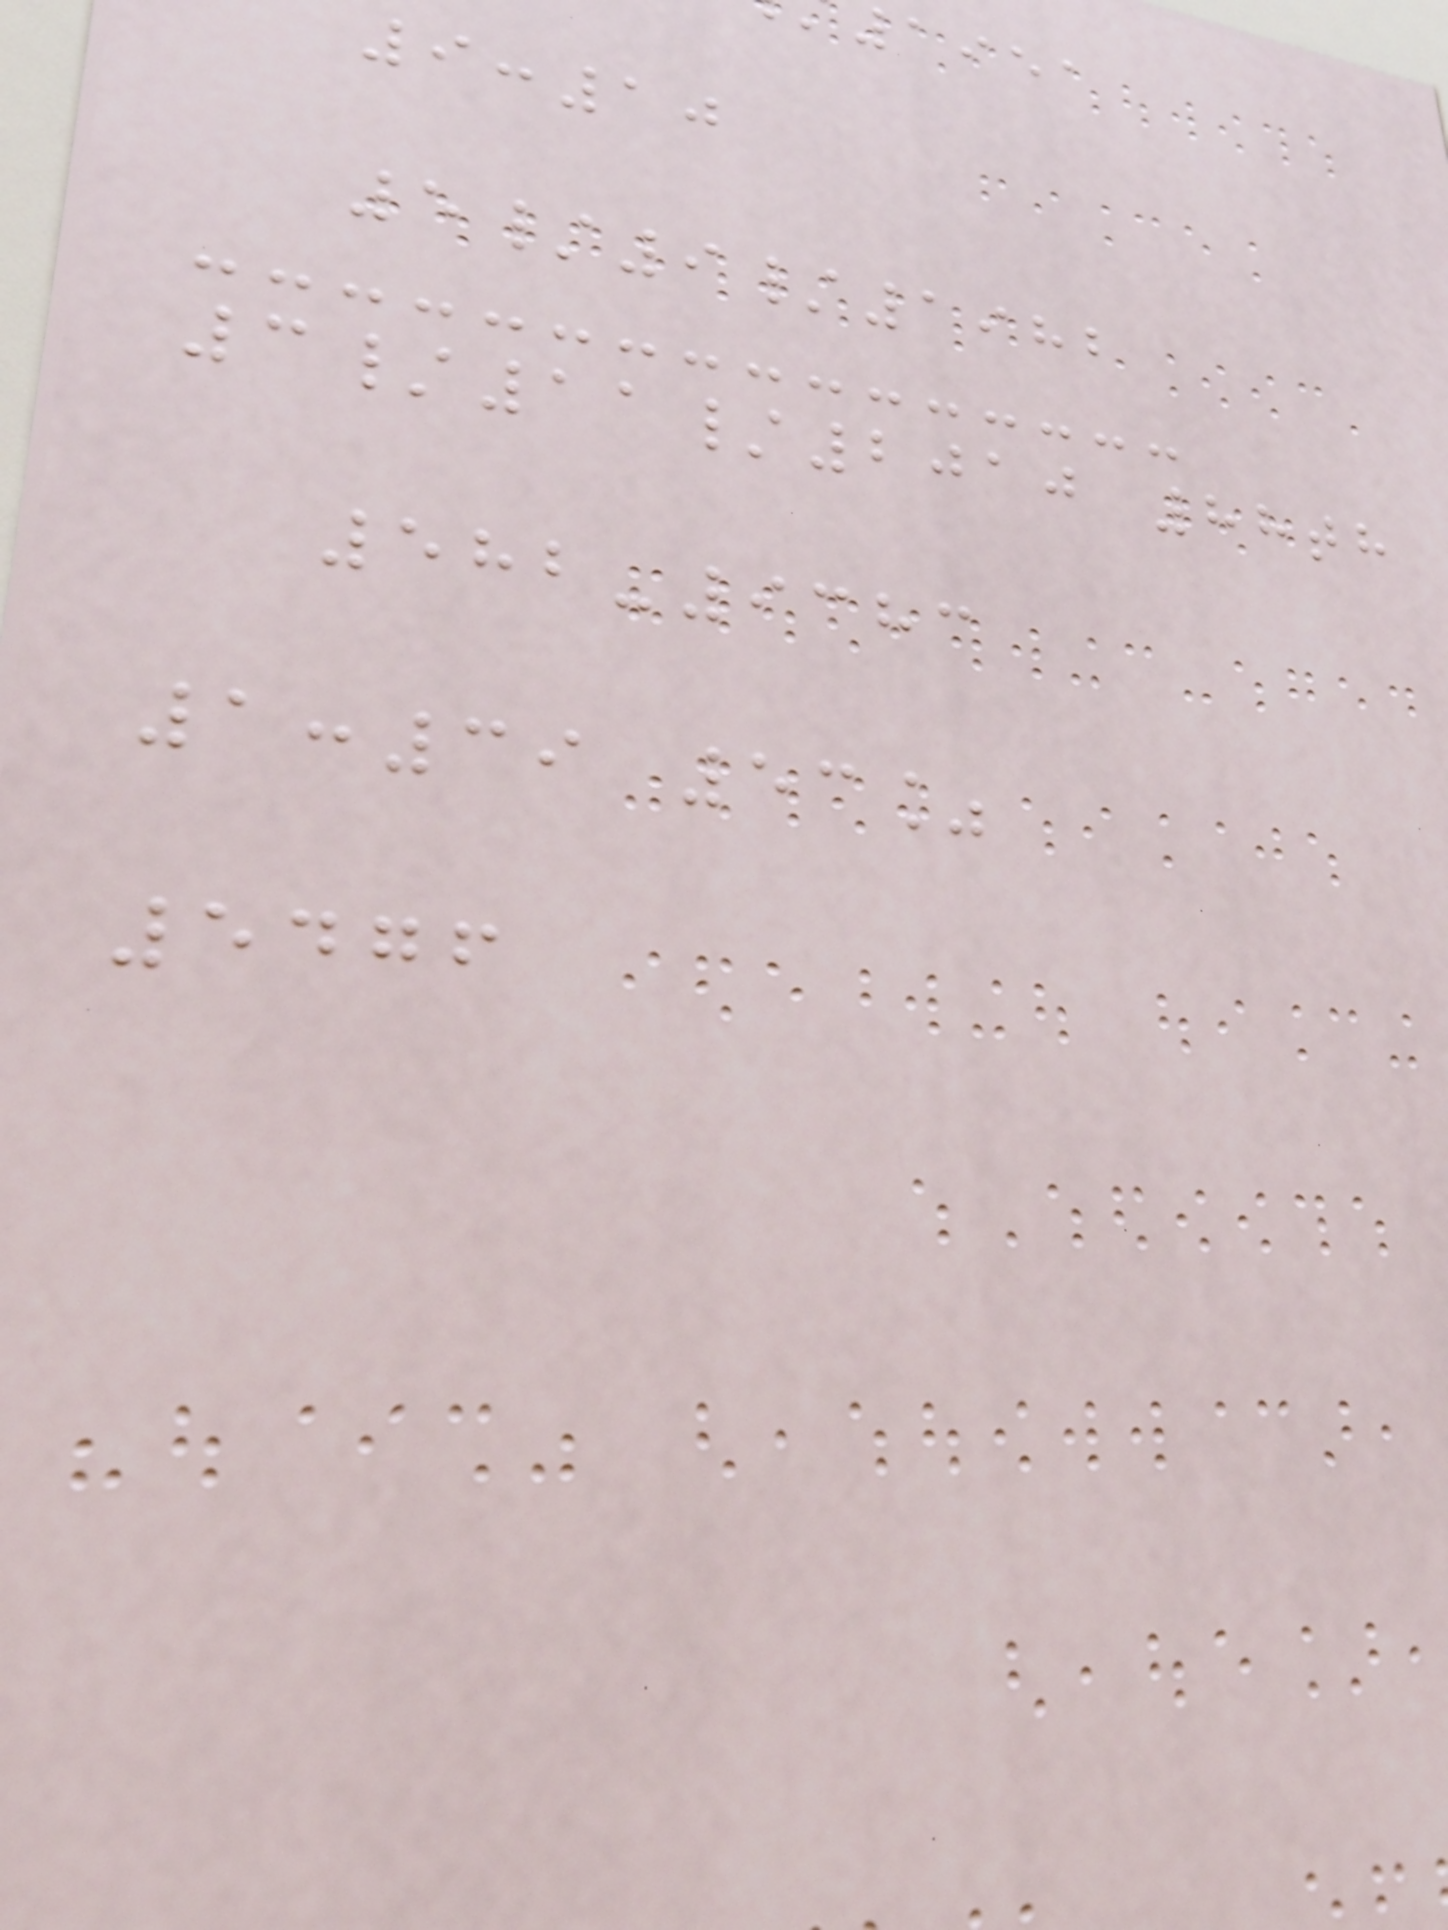1951
9:10
5/9/1982
3/11/2010 88th
582-9383
1:39 53%
5476
